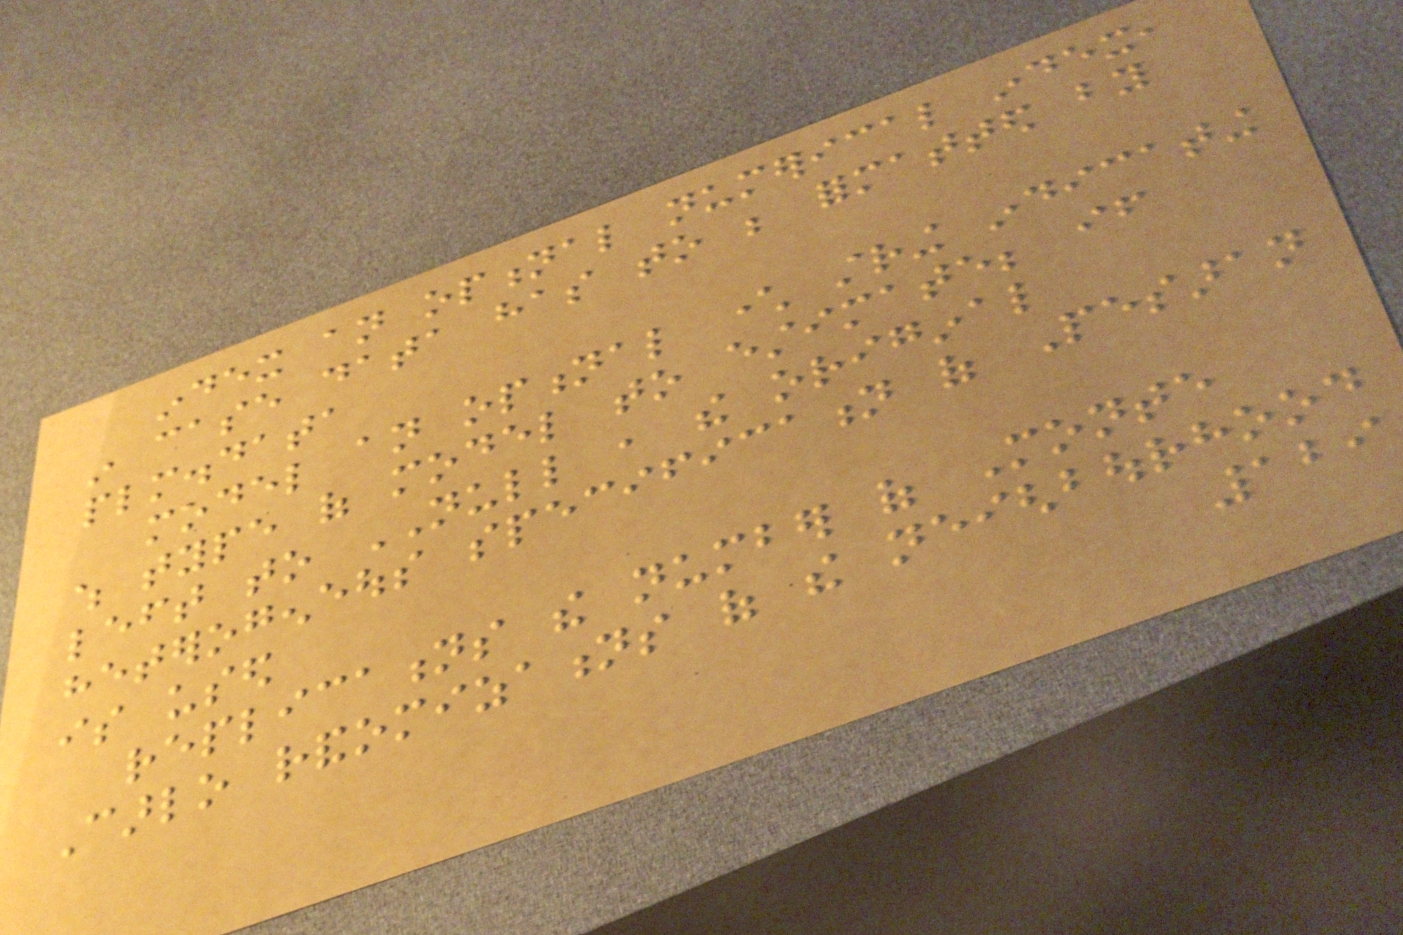index an optional numerical index,
in case data has to be formatted by
plm.data
model an optional character string indicating
which type of model to estimate; if
left to NULL , the original
heterogeneous specification of Pesaran
is used
replications the number of Monte
Carlo randomizations of the neighbourhood
129
